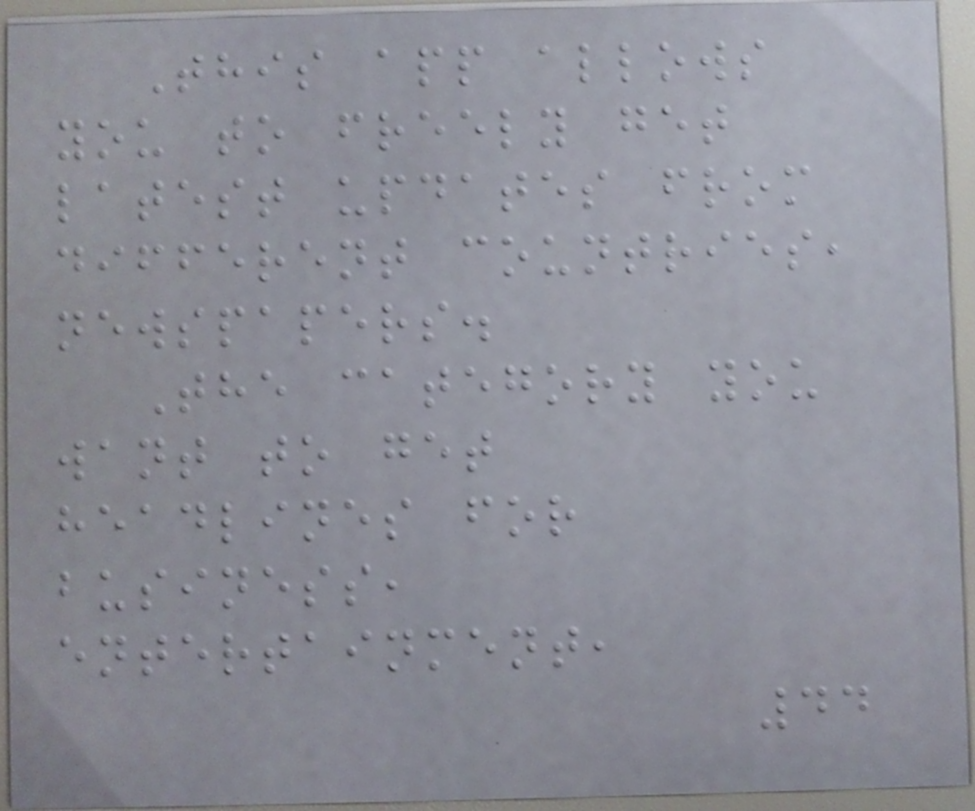This app allows
you to freely get
latest updates from
different countries,
newspapers.
The category you
want to get
headlines for
business,
entertainment,
44
